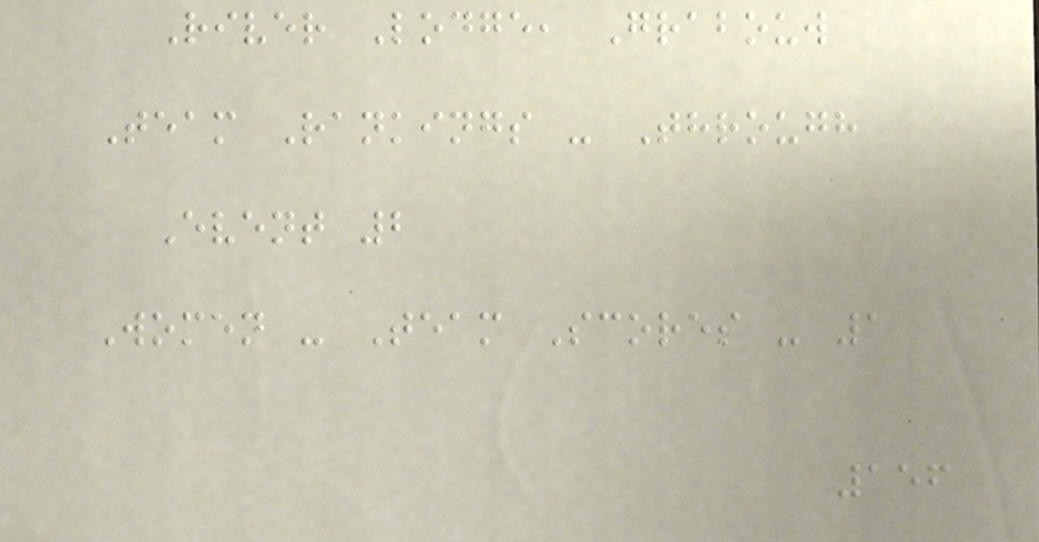River Lodge, Grabouw
Team Rankings - Through
Event 2
Women - Team Scores - 1
156
